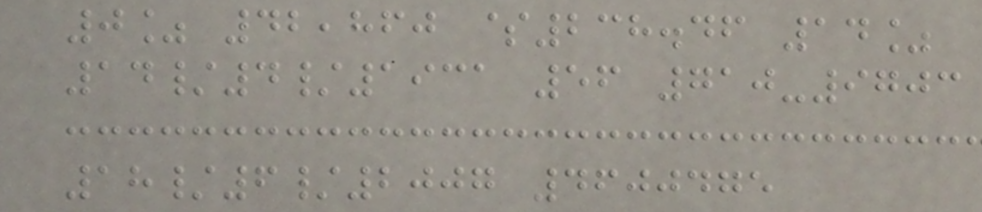0% 42,860 $238.46 14%
14/4/1931 56 710-9703
18/6/2007 4600475
